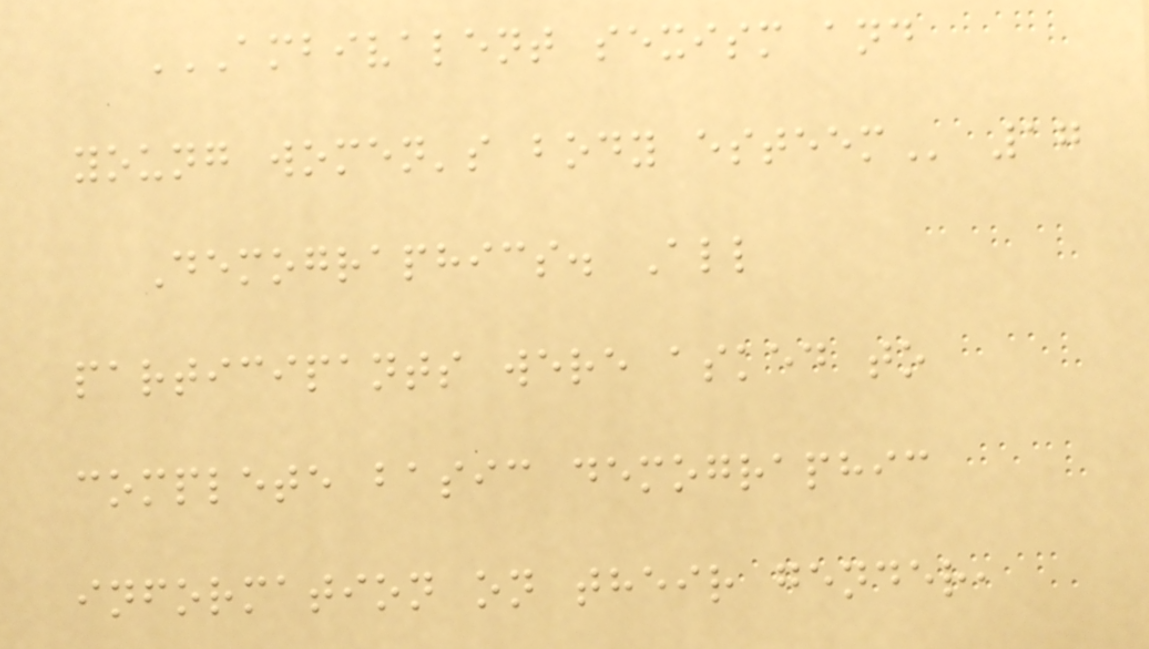AMBIVALENT SEXISM AND
YOUNG WOMEN'S BODY ESTEEM 17
Demographics. All
participants were asked to
complete basic demographic
information on their gender,
